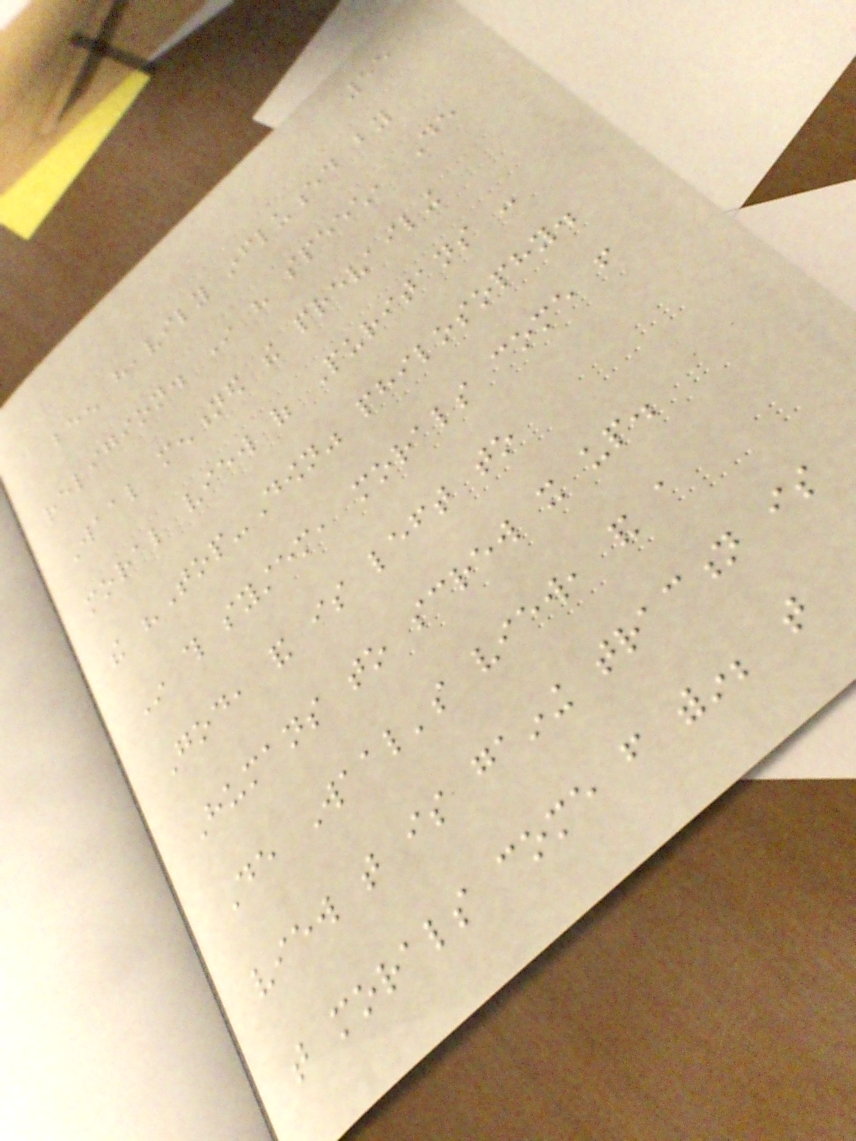55
been heavily influenced by
religion. In his speech, De
Waal mentioned the prevailing
moral view of Puritans -
the "Top-Down" philosophy.
In this system, morals come from
God, and is left to
Humans to screw it up.
De Waal's view, and a
view that is gaining traction is
that morals come from within; that
